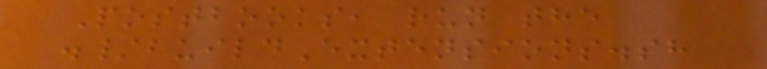Postbooks, run the
./buildExtensions.sh
